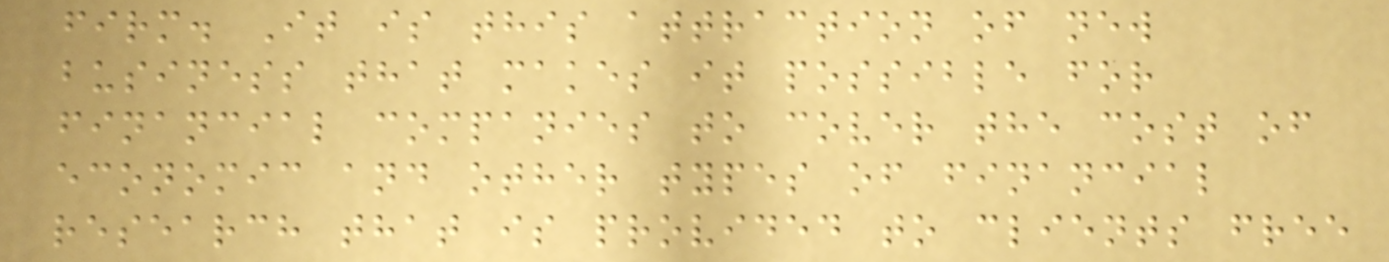firm. It is this attraction of new
business that makes it possible for
financial companies to cover the cost of
economic and other types of financial
research that is provided to clients free
